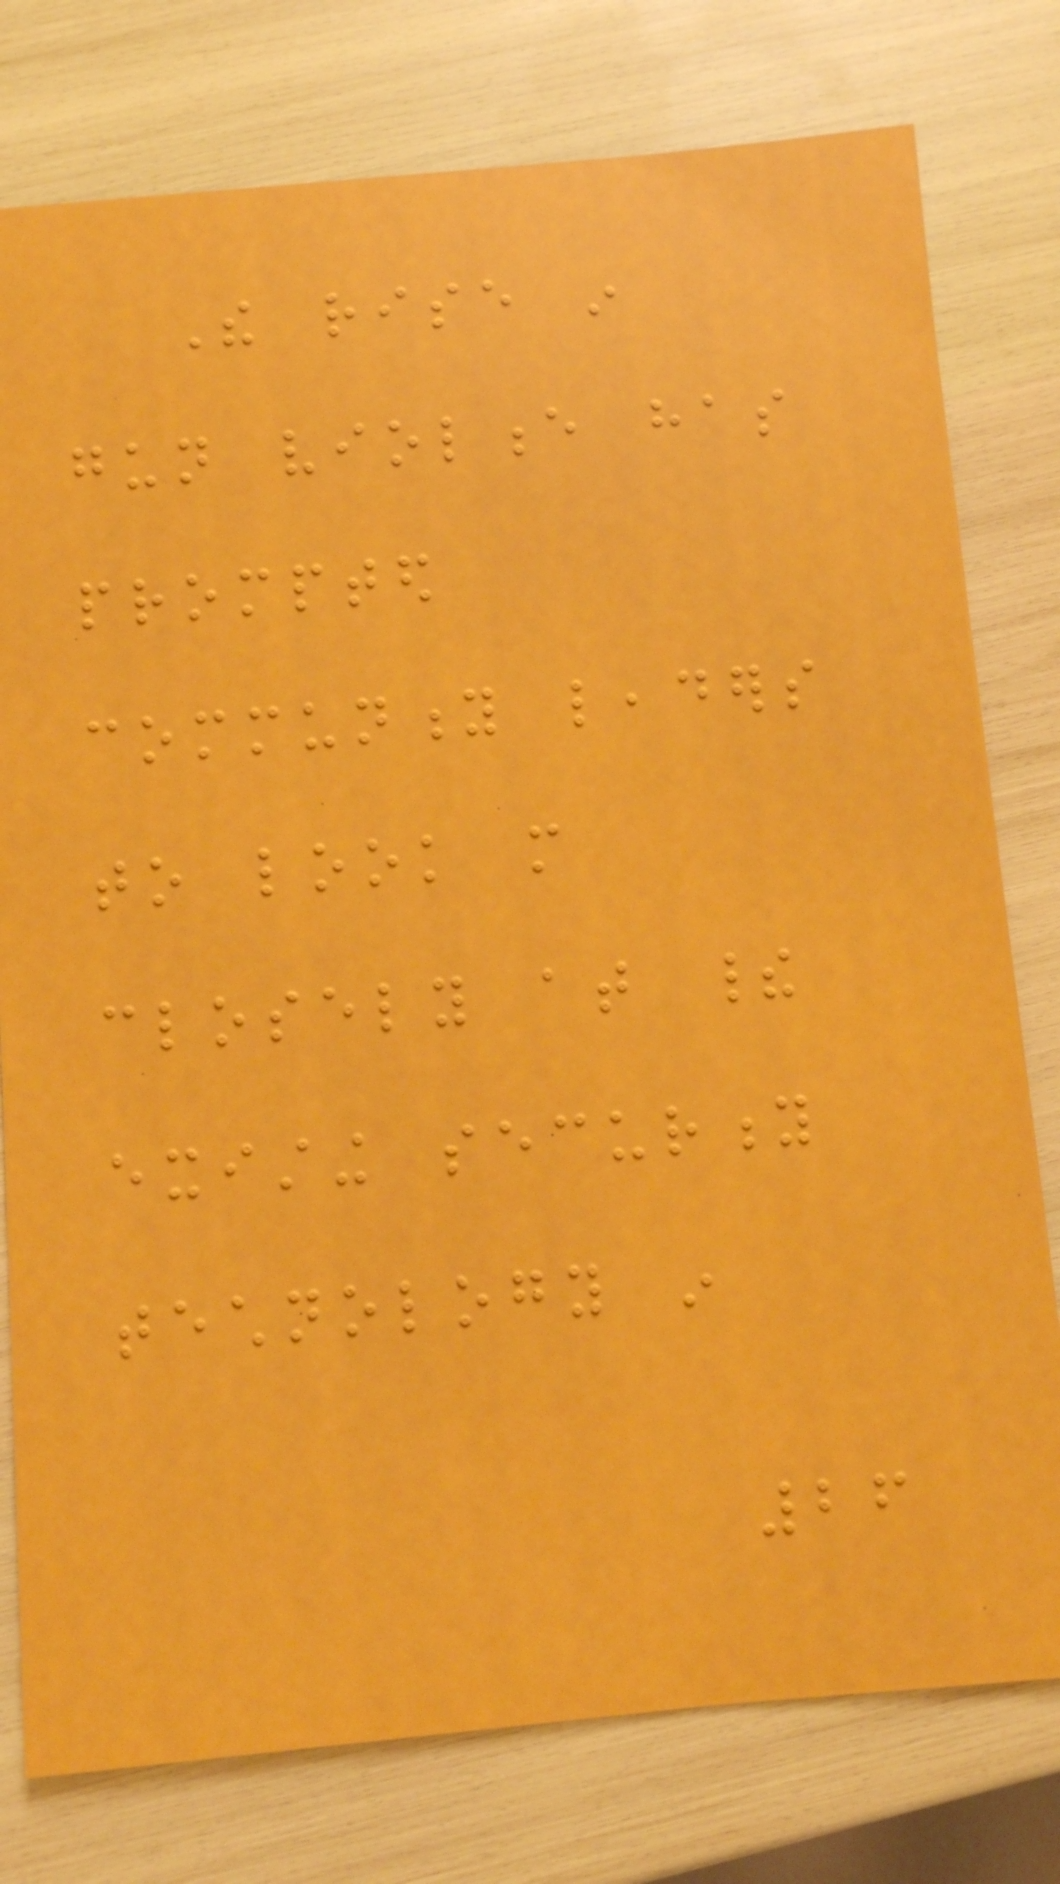The rise in
gun violence has
prompted
community leaders
to look more
closely at their
existing security
technology in
26
